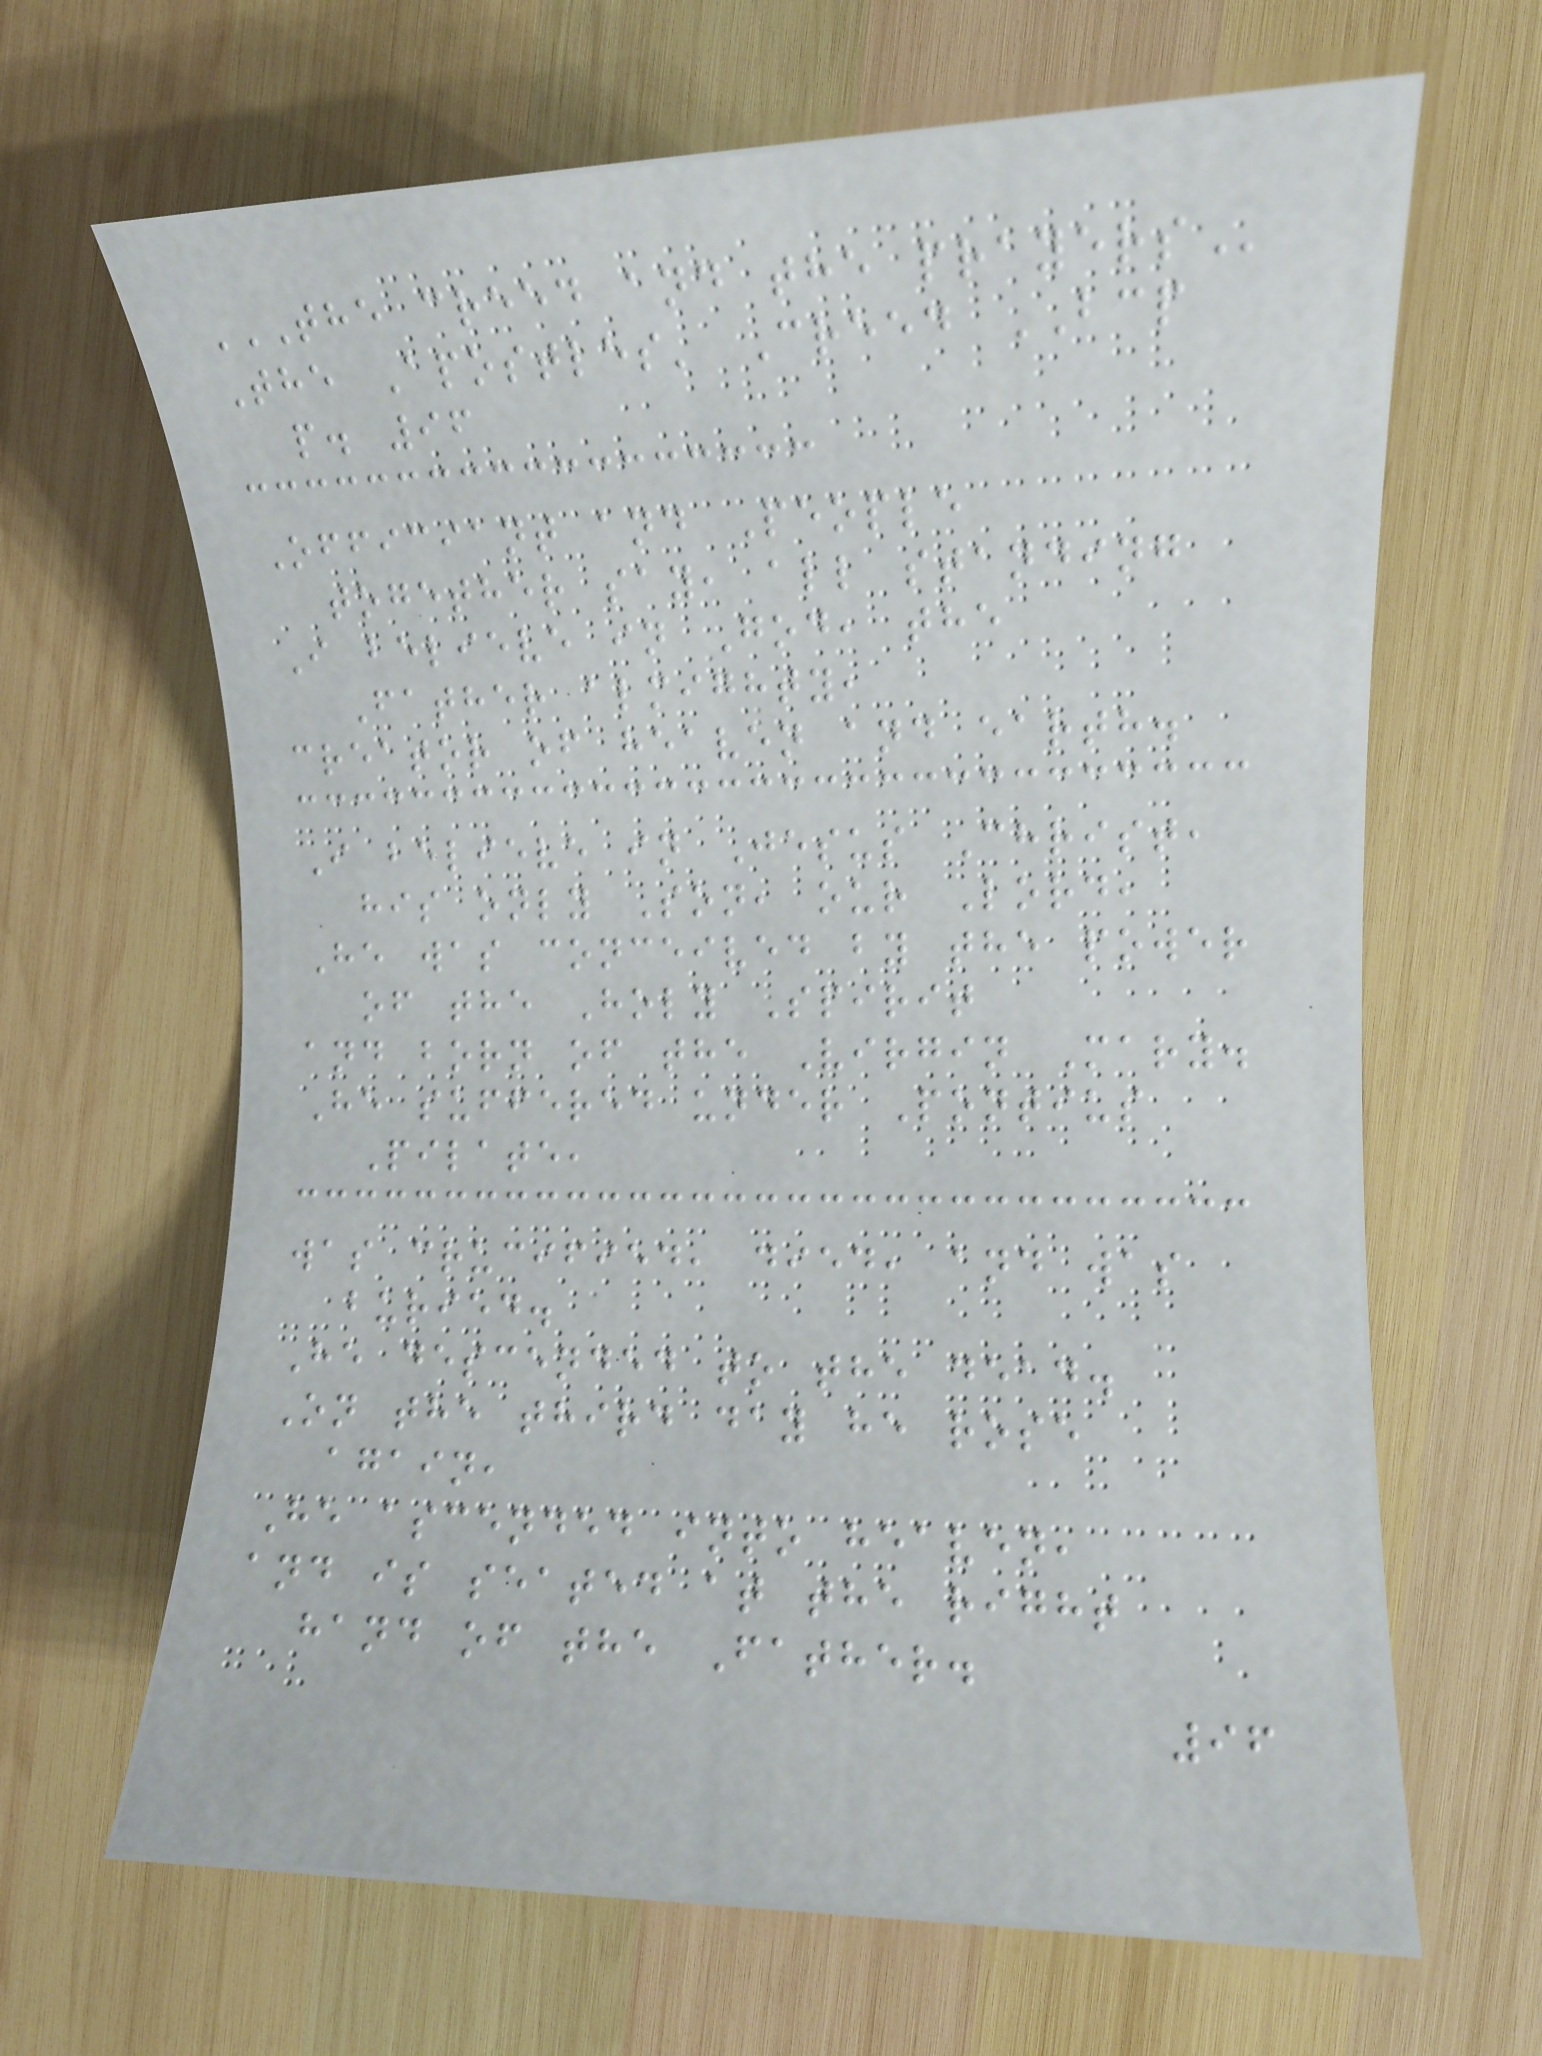THE CREED AND THE PRAYERS
The Apostles' Creed BCP
p. 96
Officiant and People
together say, all standing
I believe in God, the
Father almighty,
creator of heaven and earth.
I believe in Jesus Christ,
his only Son, our Lord,
He was conceived by the power
of the Holy Spirit
and born of the Virgin Mary.
He suffered under Pontius
Pilate,
was crucified, died, and was
buried.
He descended to the dead.
On the third day he rose
again,
He ascended into heaven,
and is seated at the right
hand of the Father.
96
